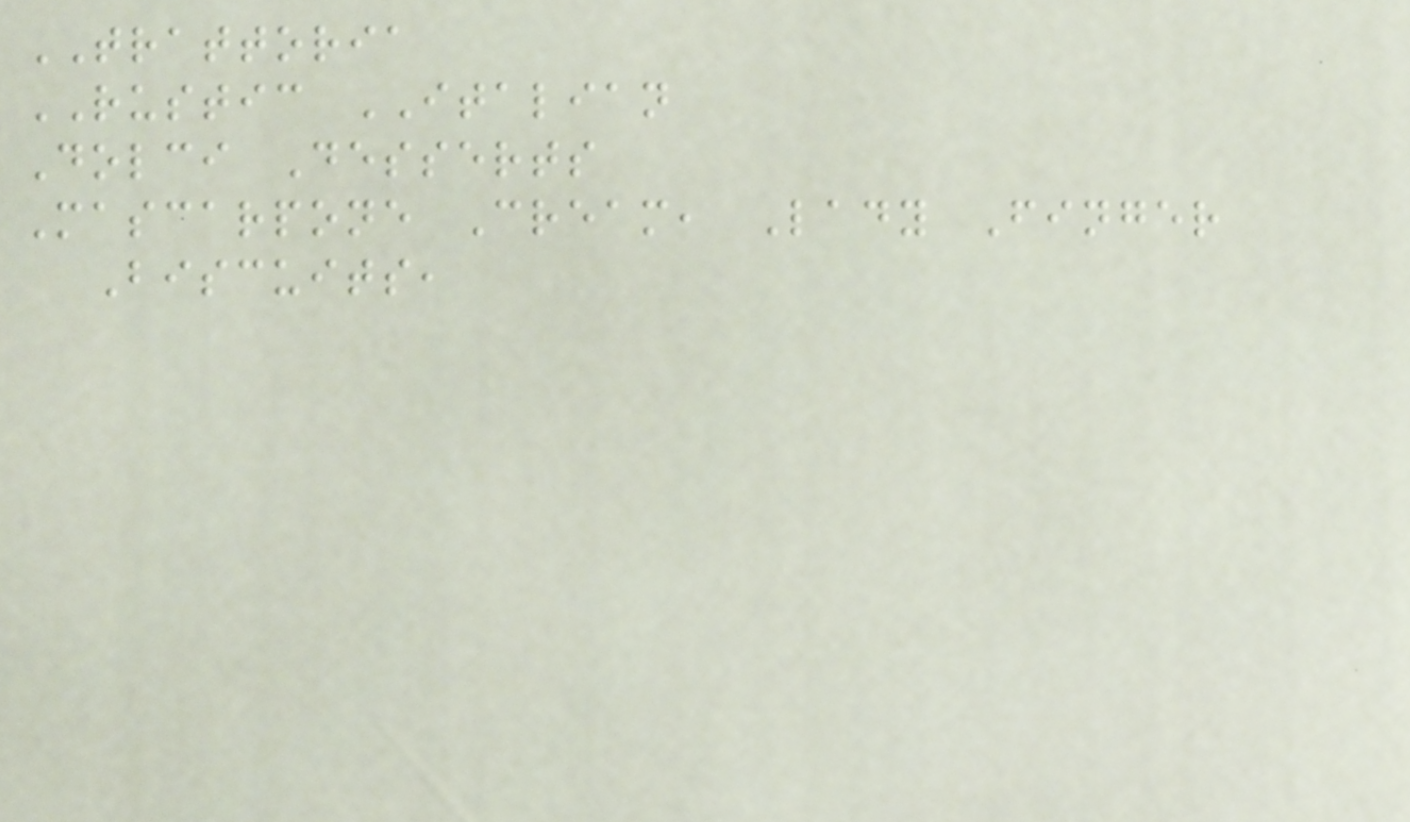TRATTORIA
RUSTIC ITALIAN
Dolci Desserts
Mascarpone Cream, Lady Finger
Biscuits,
